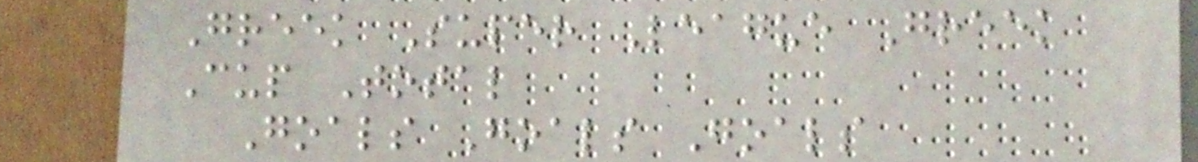Greek Super League Greek
Cup Total
Goals Goals Goals
